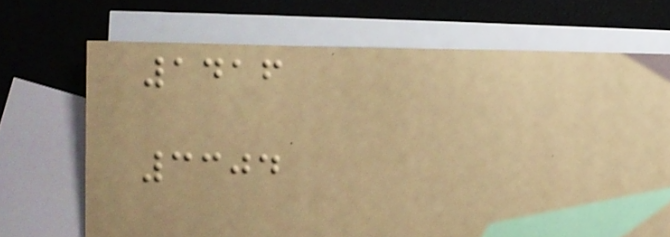1416
3304
